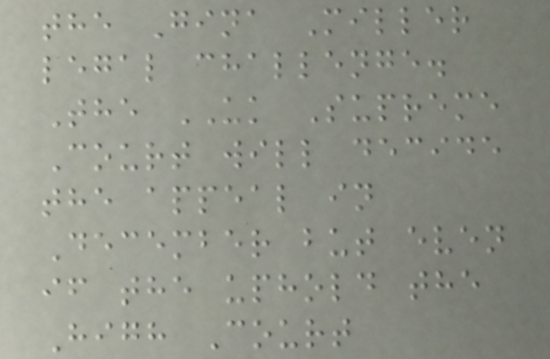the Gina Miller
legal challenge.
The UK Supreme
Court will decide
the appeal in
December but even
if the uphold the
High Court
